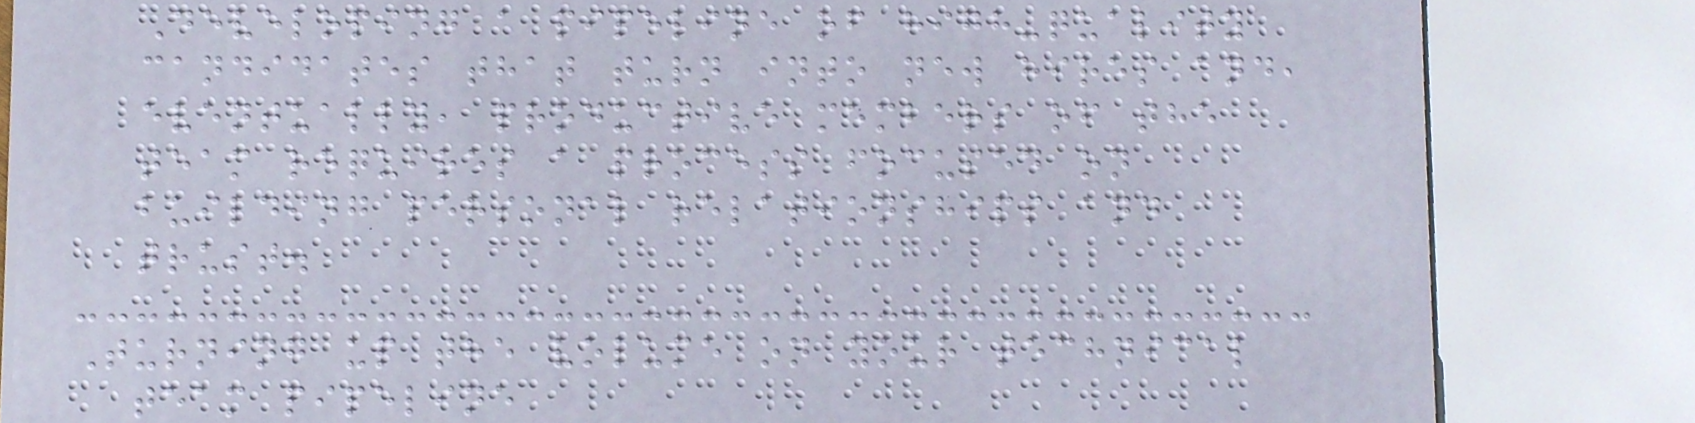Developing a pipeline of high-quality
candidates that turn into new hires and,
eventually, productive members of the
team requires a process focused on
building personal relationships and
trust.
Turning up the volume on your technical
team pipeline
